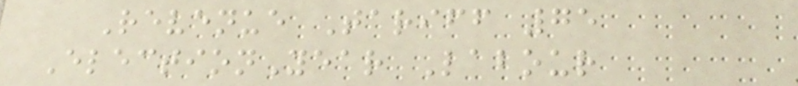Revenue Tariff 75
ElectionYear Labour
